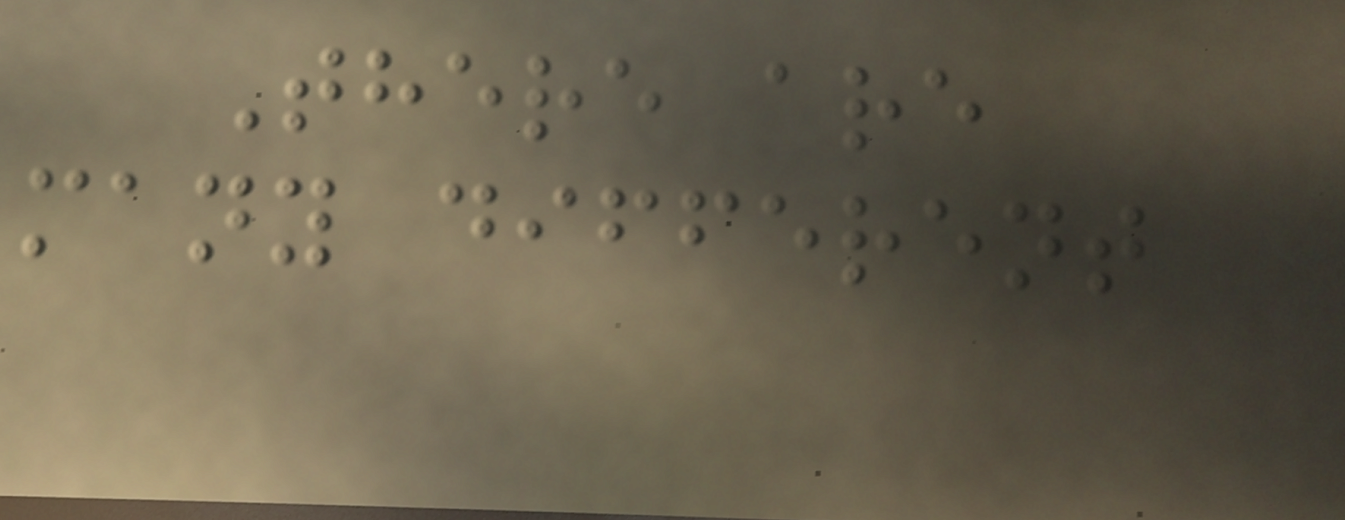There are
many different
